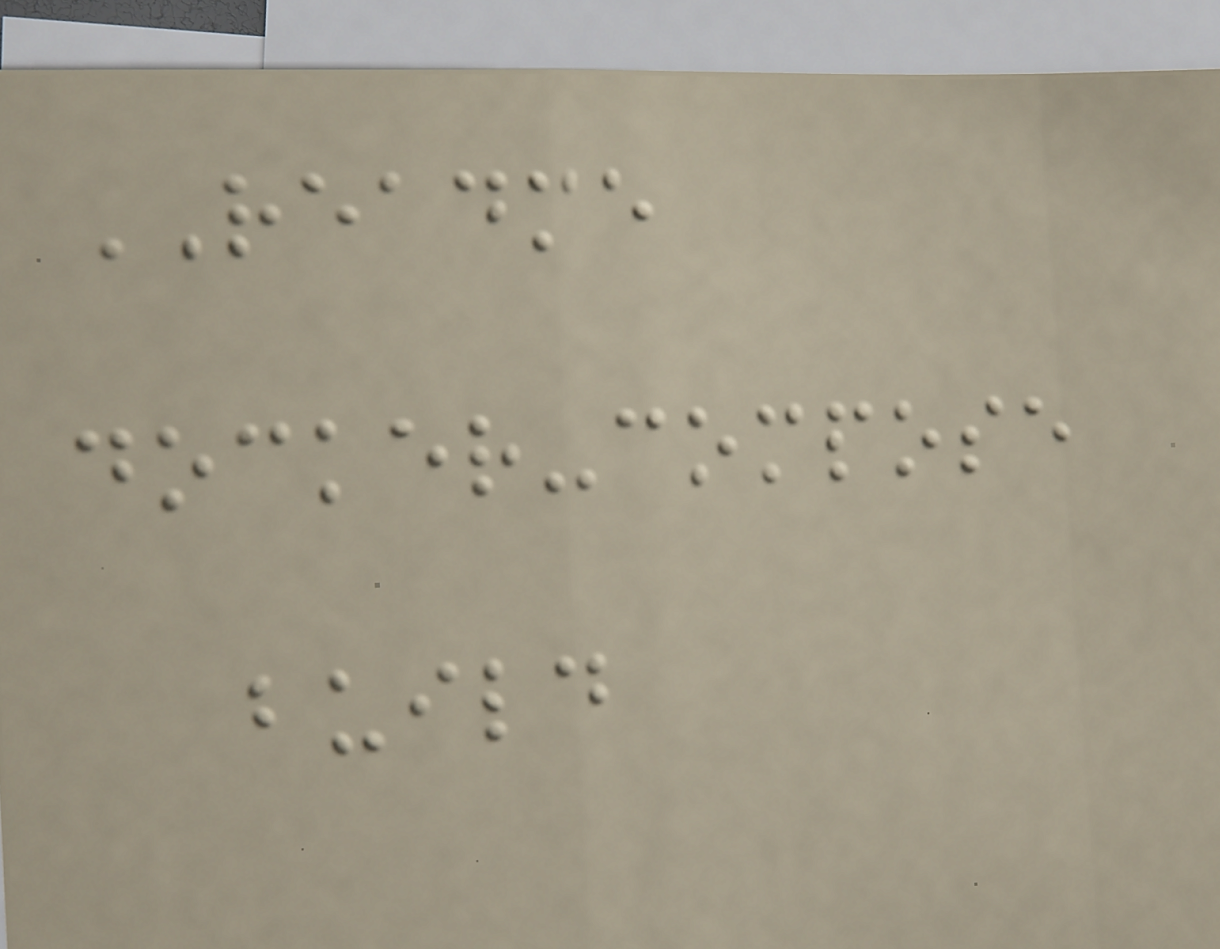README
docker-compose
build
